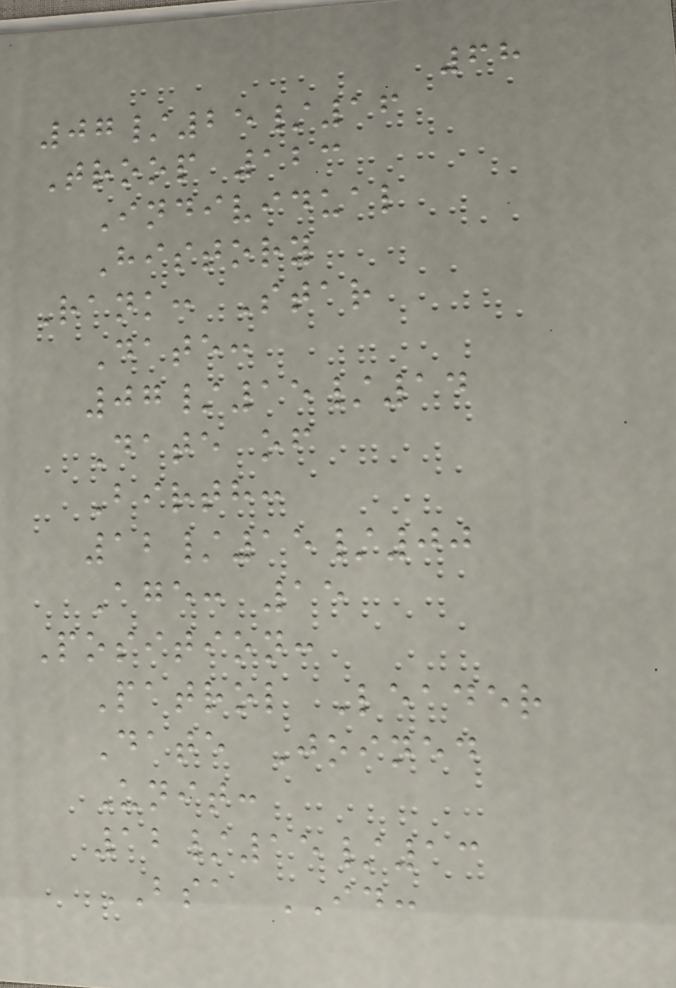68
07/25/16
Troop 123
Individual
History
Rank: Star
Date:
07/15/14
Date of
Birth:
12/15/00
Age: 15
Position:
Patrol Leader
Date Joined
Unit:
12/15/13
BSA ID:
